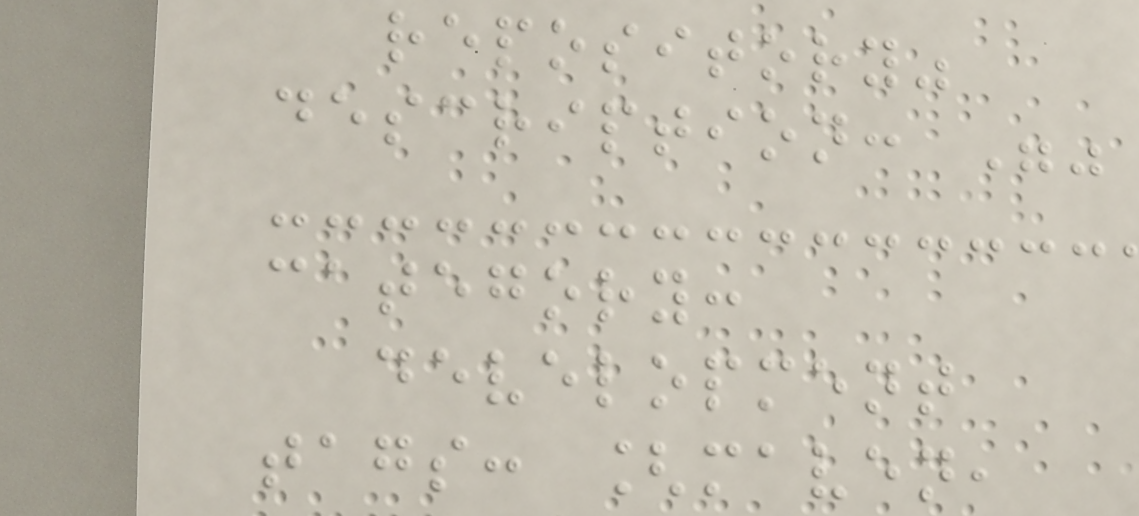repository"
description: ""
category:
development
tags: [maven,
